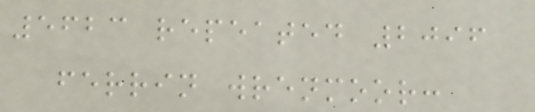5623 repeated 2096
ferrin wrenmoor:
